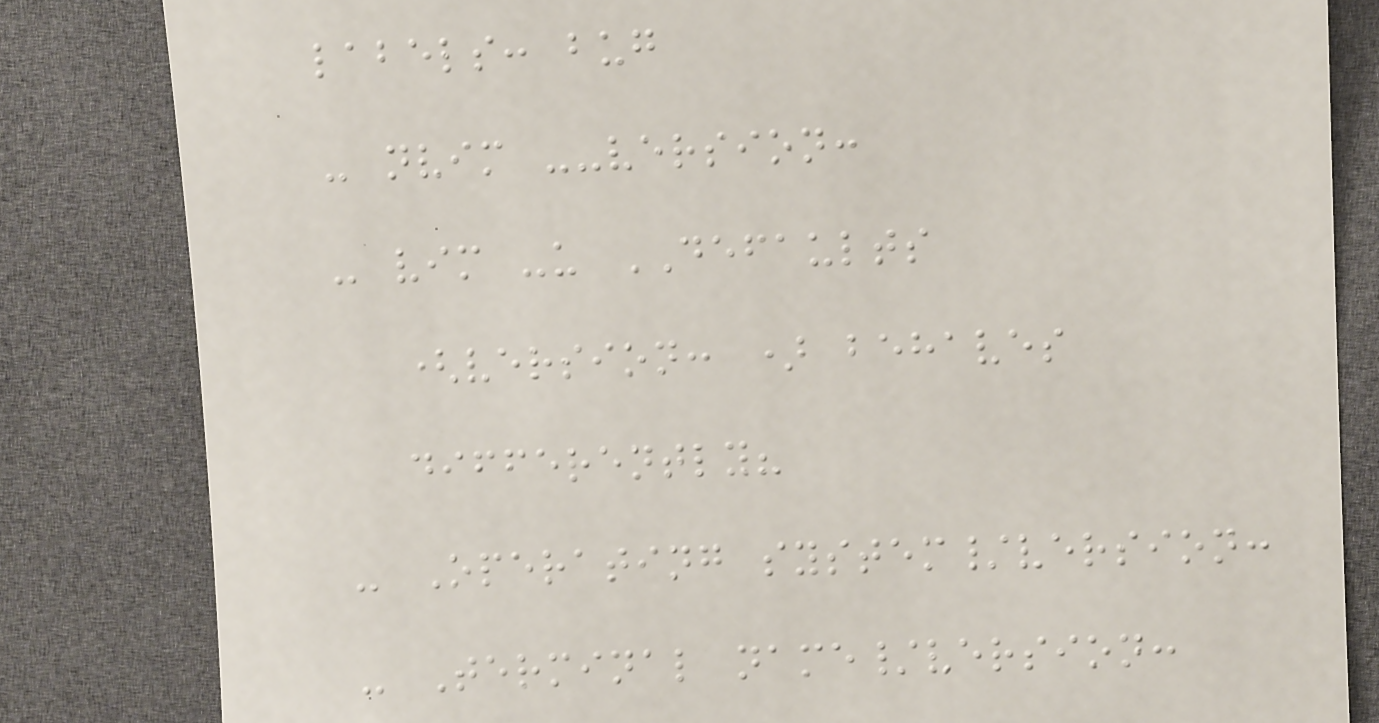labels: bug
- nvim --version:
- vim -u DEFAULTS
(version: ) behaves
differently?
- Operating system/version:
- Terminal name/version:
